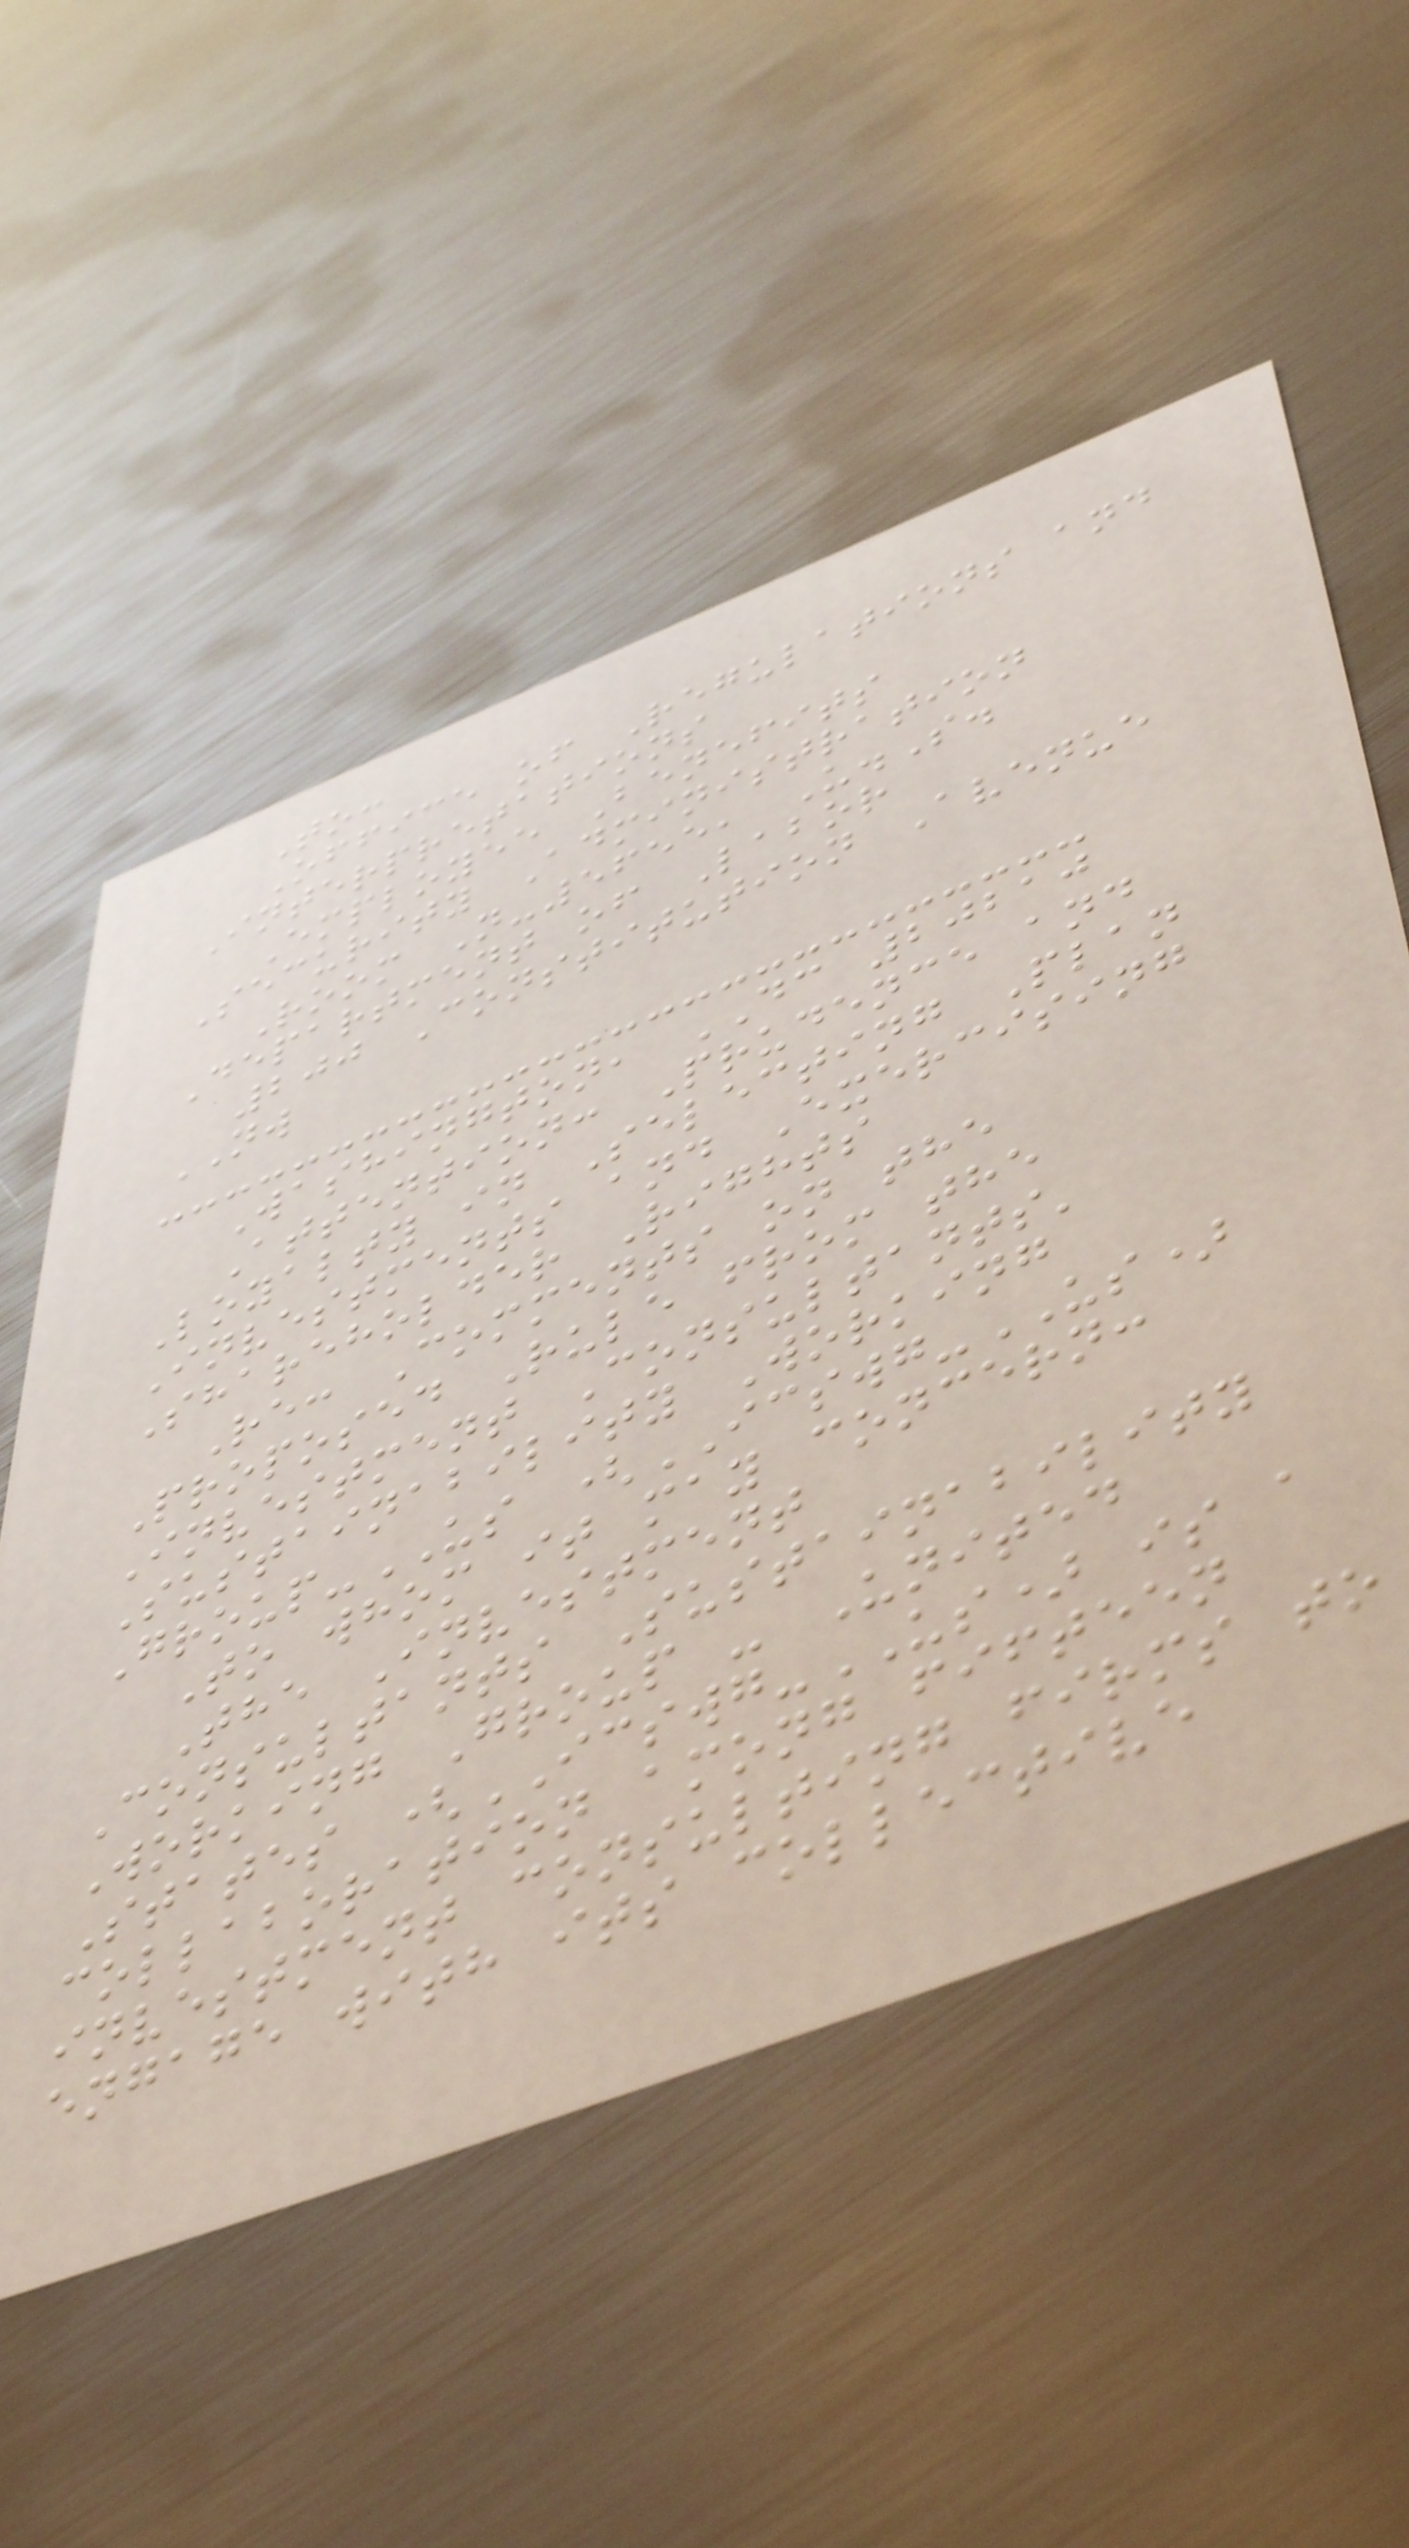To:
Office of Regulations and
Interpretations
Employee Benefits
Security Administration
Room N-5655, U.S.
Department of Labor
200 Constitution Avenue
NW
Washington, DC 20210
Attention: Prudence and
Loyalty in Selecting Plan
Investments and Exercising
Shareholder Rights
Re: Comments on the
Proposed Rule from the
Investment Consultants'
Sustainability Working
Group-US (ICSWG-US)
To whom it may concern:
The Investment
Consultants Sustainability
Working Group - United
States (ICSWG-US) is a
collaboration among fifteen
investment consulting firms to
engage with its collective
